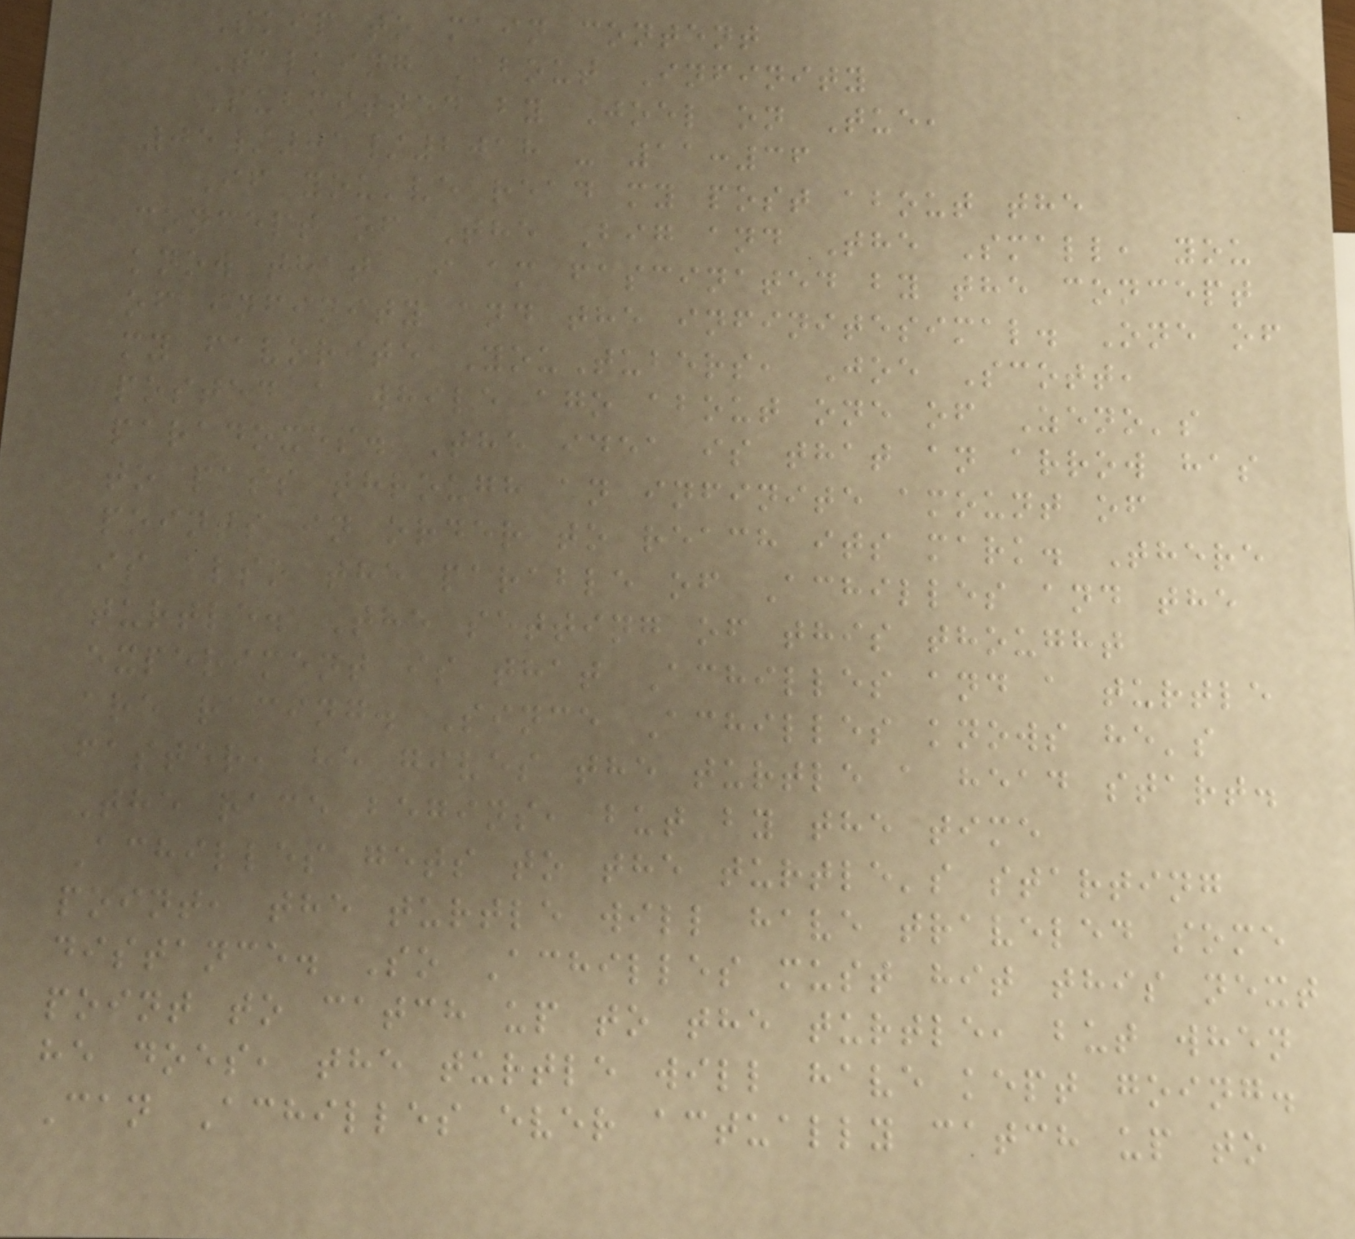Skip to main content
Talking About Infinity
Submitted by Joel on Tue,
05/01/2018 - 11:36
If you've read my post about the
concept of The Big and The Small, you
know that I am fascinated by the concept
of infinity and the infinitesimal. One of
my favorite YouTubers, Joe Scott,
posted a while ago about one of Zeno's
paradoxes. The idea is that an arrow has
to pass through an infinite amount of
points in order to reach its mark. There
is also the parable of Achilles and the
turtle. The setting of this thought
experiment is that Achilles and a turtle
are racing. Since Achilles knows he's
faster, he gives the turtle a head start.
The race begins, but by the time
Achilles gets to the turtle's starting
point, the turtle will have traveled some
distance. So Achilles must hit this next
point to catch up to the turtle, but when
he does, the turtle will have kept going.
Can Achilles ever actually catch up to
